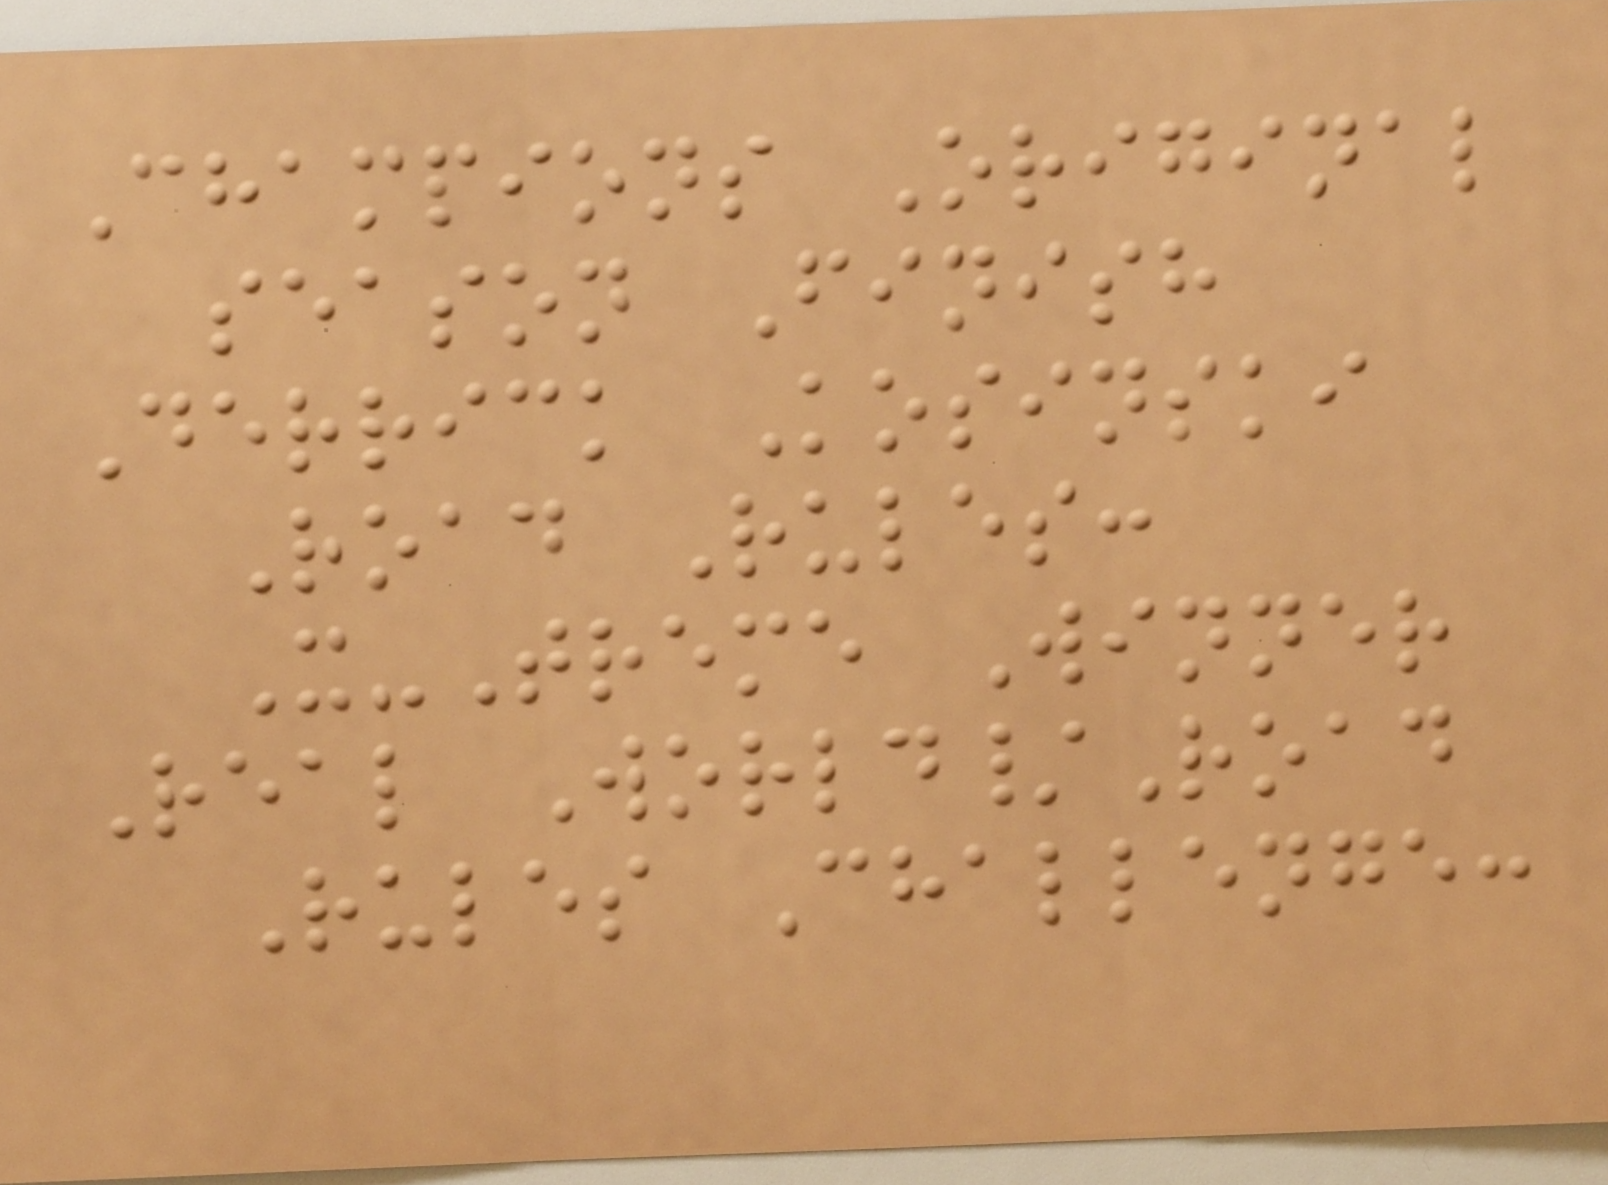Champions Original
season Finish
Derrick Kosinski
Road Rules:
X-Treme Winner
Real World/Road
Rules Challenge:
